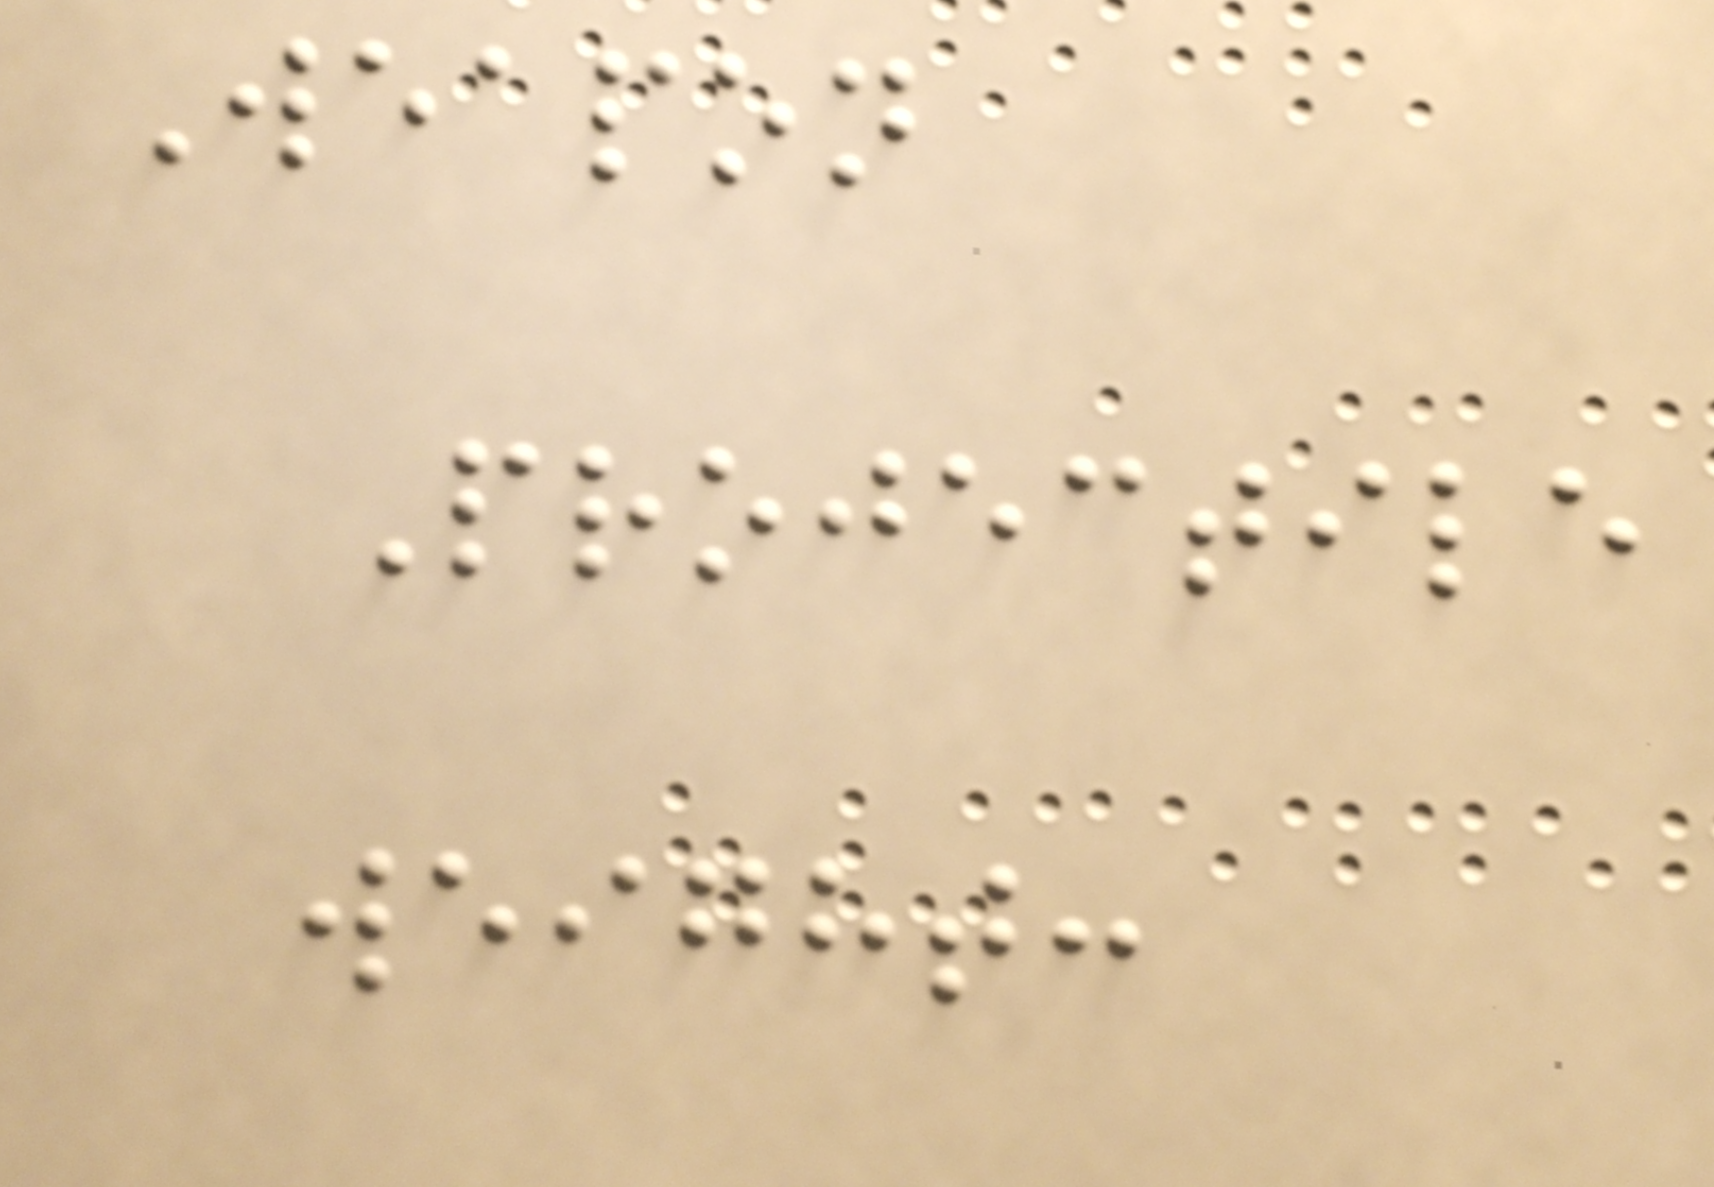Weapon
Projectile
weight:
